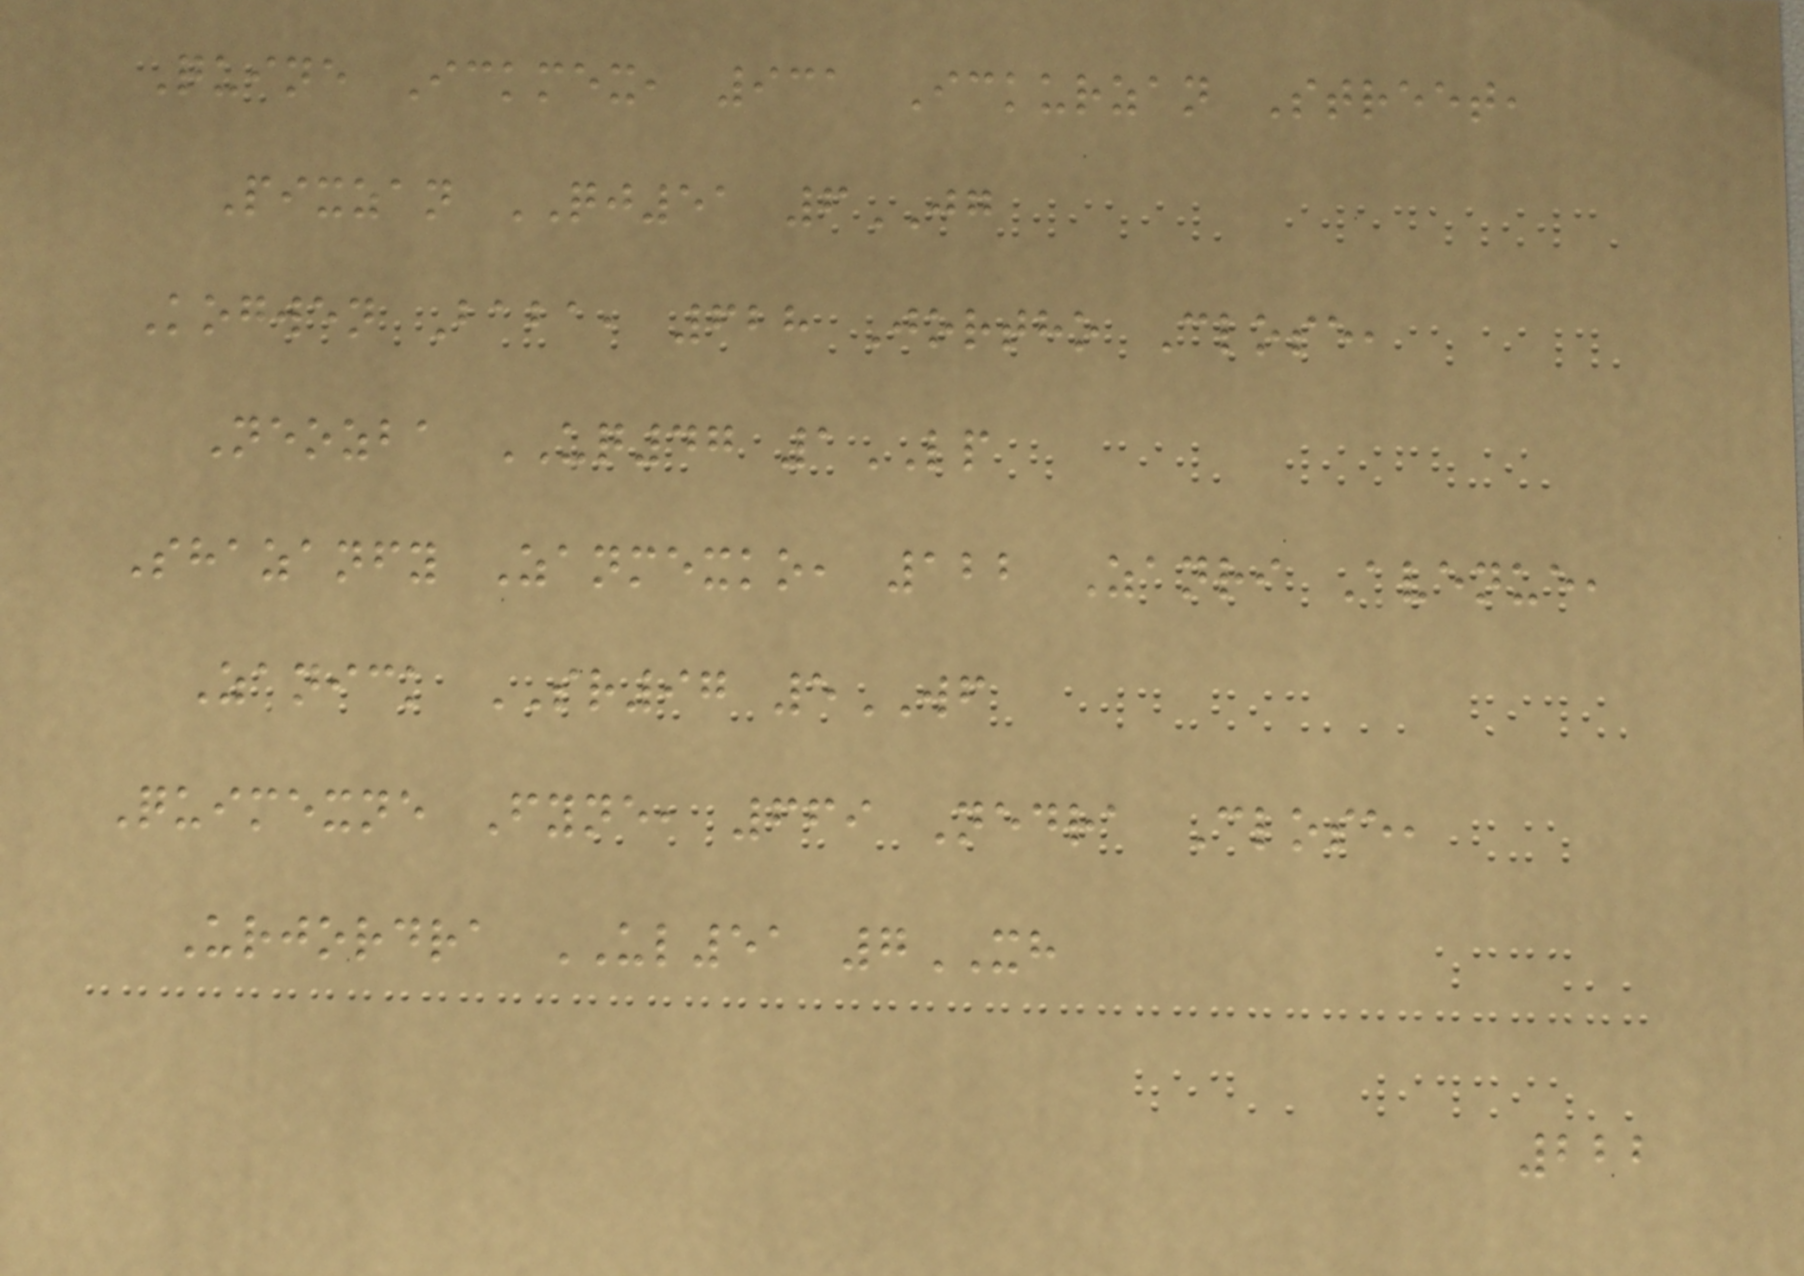Quine Ickmex, 931 Ickurzan Street,
Pixzan QJ51 6JG
Kogwen Baba, 628 Jortho Close,
Neozba UQ47 1LP
Shazanfy Zanmexko, 122 Zanri Avenue,
Zanick SR97 5WF
Quimexne Fyne, 669 Nedra Close,
Urjordra UL51 7XH
222
